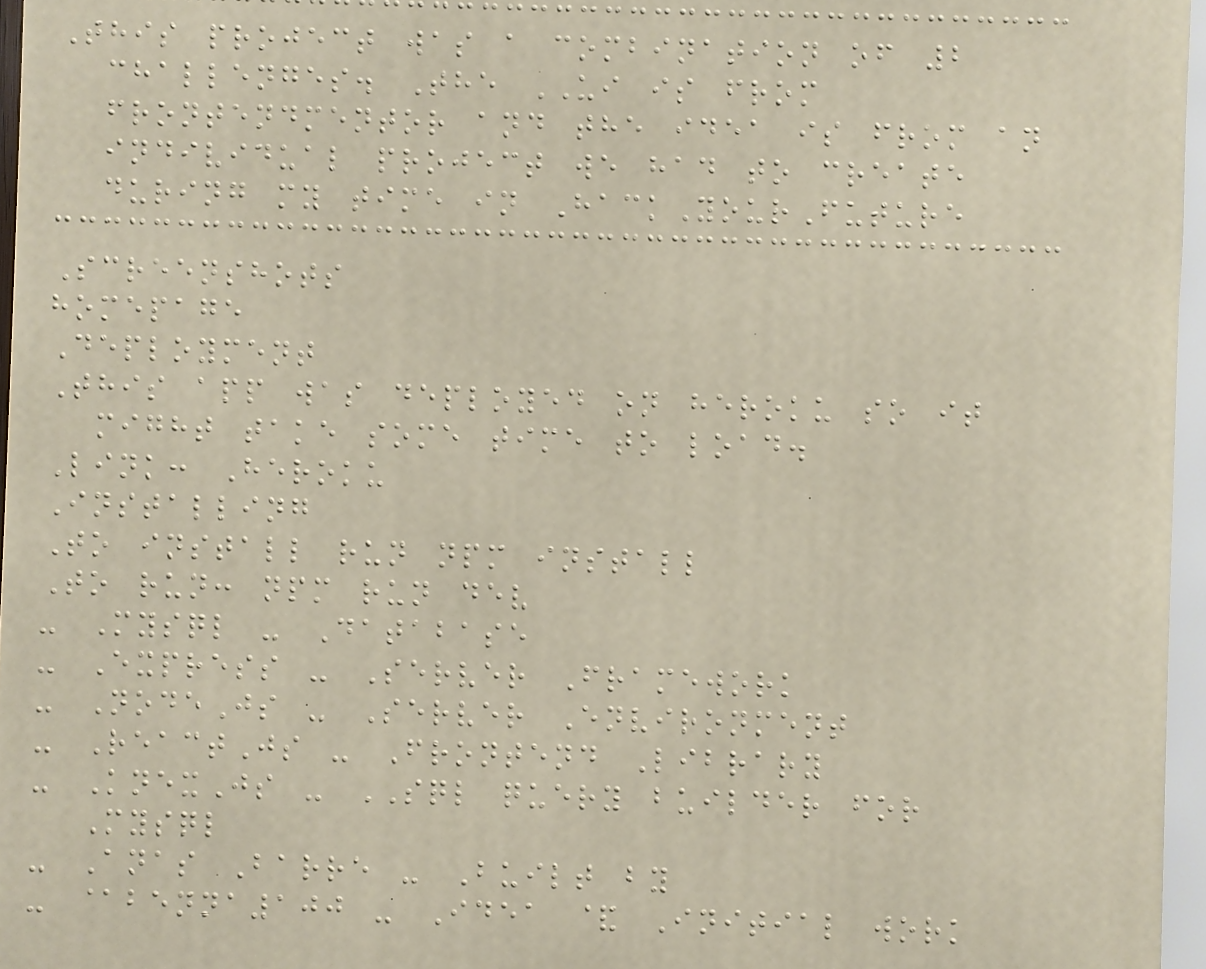This project was a combination of 2
challenges. The UI is from
frontendmentor and the idea is from an
individual project we had to create
during my time in HackYourFuture
Screenshots
homepage
Deployment
This app was deployed on heroku so it
might take some time to load.
Link: Heroku
Installing
To install run npm install
To run: npm run dev
- Mysql - Database
- Express - Server Framework
- NodeJs - Server Environment
- ReactJs - Frontend Library
- KnexJs - SQL query builder for
Mysql
- Anas Barre - Built by
- @benna100 - Idea & Initial work
